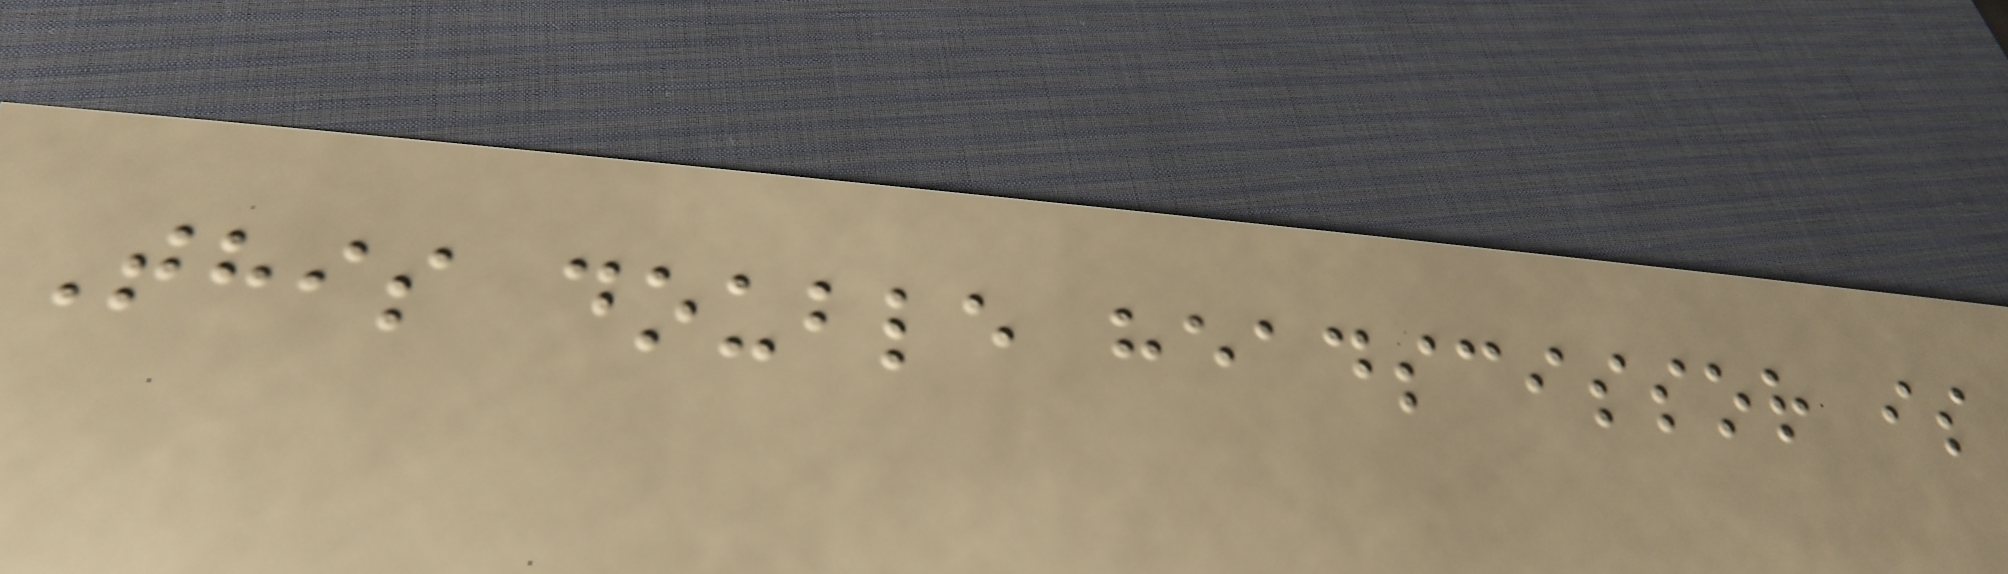This double headscissor is
